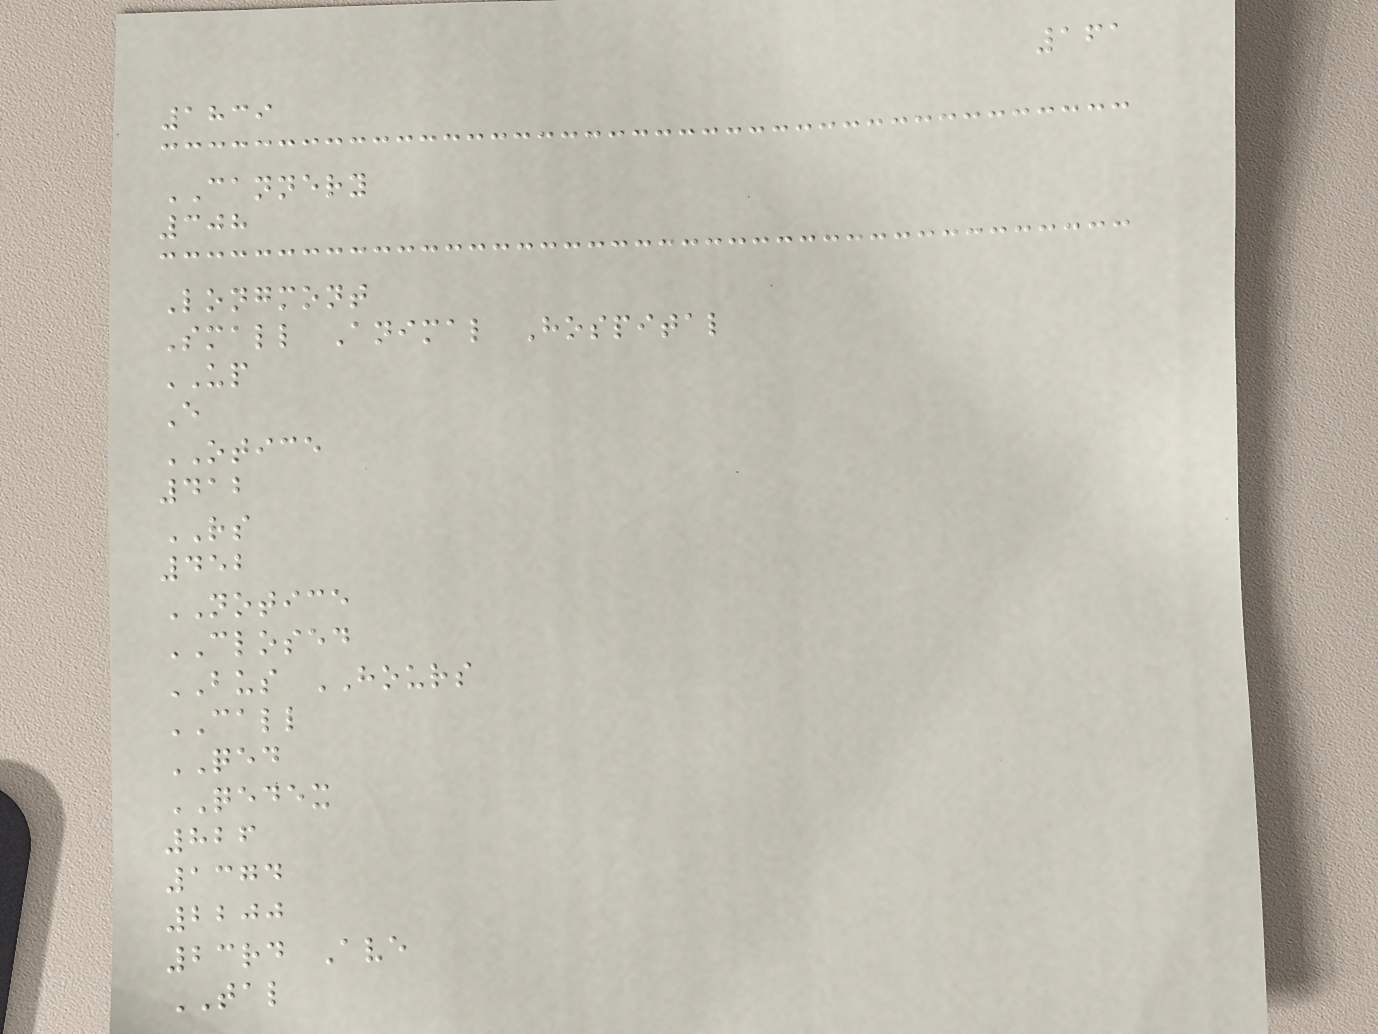161
1839
CANNERY
308
Longmont
Small Animal Hospital
UP
E
OTICE
412
RS
452
NOTICE
CLOSED
BUS HOURS
CALL
QED
QEDEX
826
1374
2200
23rd Ave
TAL
